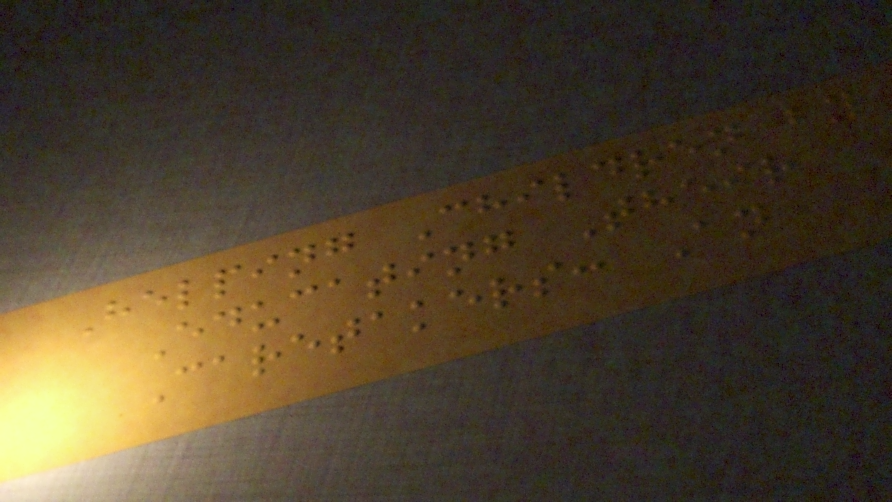Helping Children by
Educating Their
Caretakers: An
